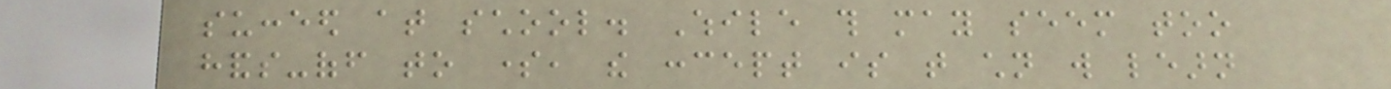succeed at school. While this may seem too
hands-off to some, the concept is that children will learn
